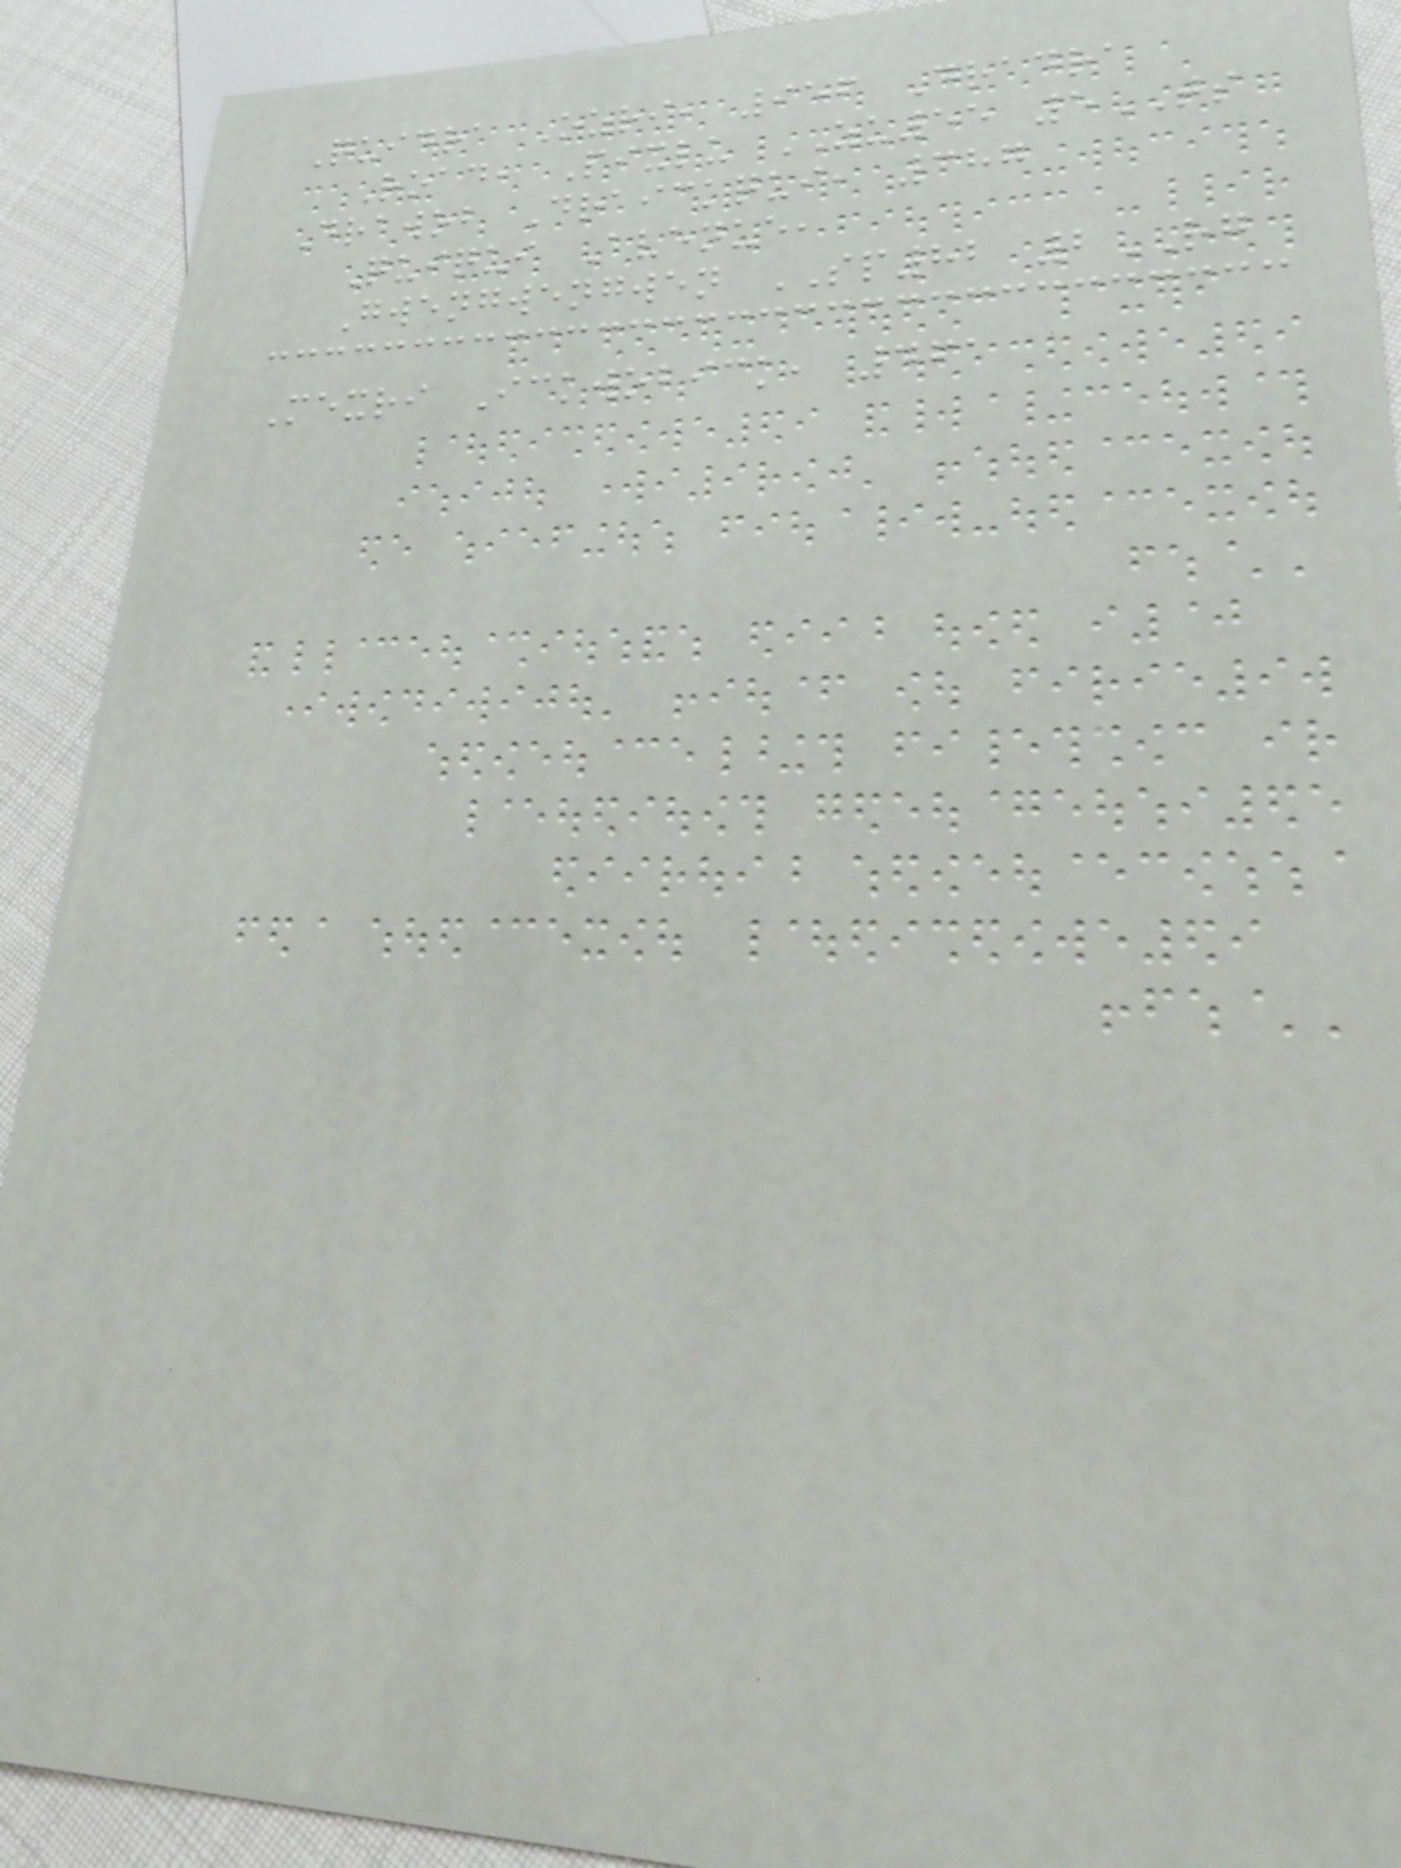Quidra Ozri, 956 Dradra
Road, Pixlu ZU55 5TS
Drawob Draickqui, 387
Quiqui Avenue,
Gwengwengwen SP82 2RG
Mexri Ickwobick, 461
